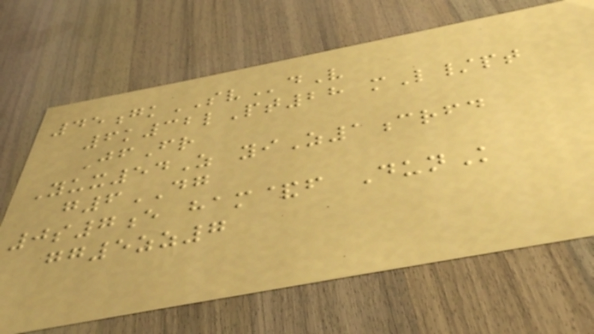45gkSVdV
6k32lPt28 mL/pt
JfFr
Yux54Z yiZ1crfd
g6DG
0s7e ham&f DunK
gg5zz7
